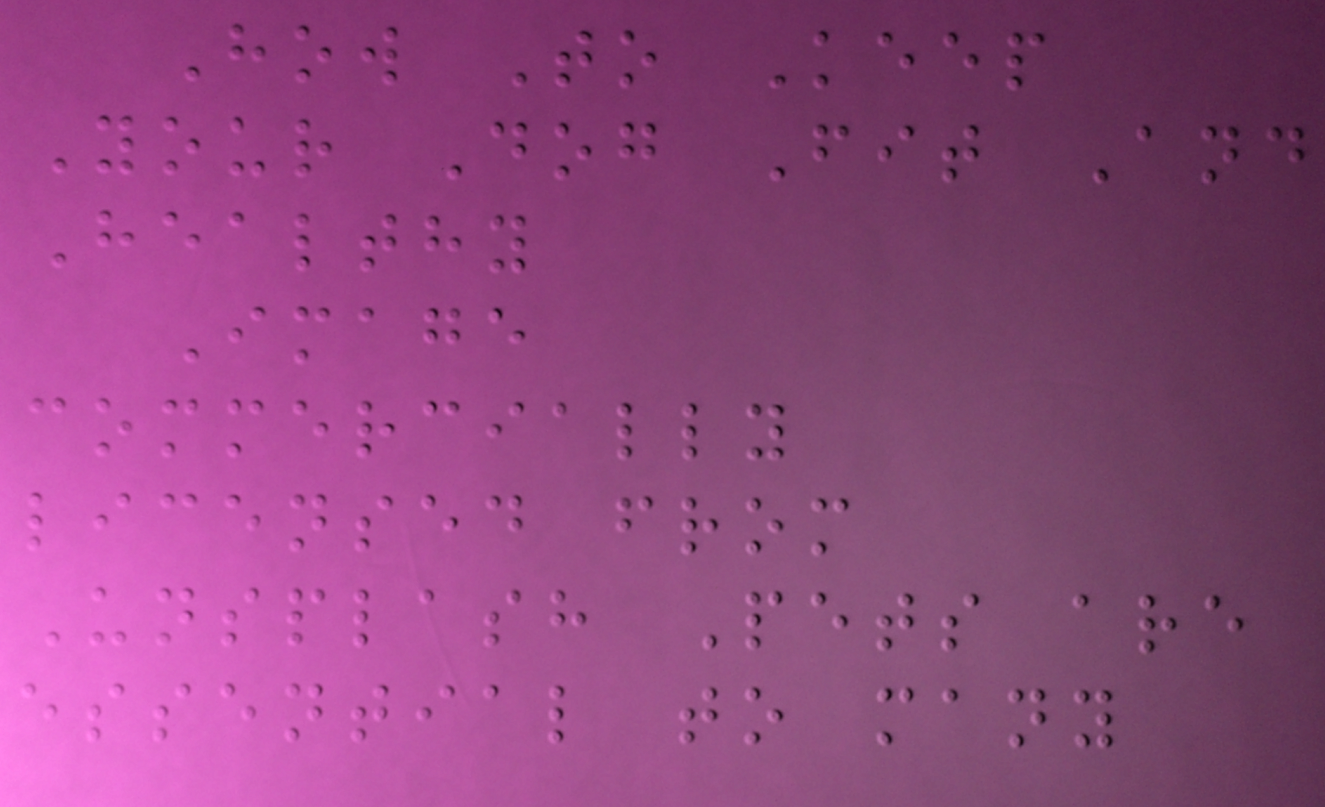How To Keep
Your Dog Fit And
Healthy
Image
commercially
licensed from
Unsplash Pets are
essential to many
